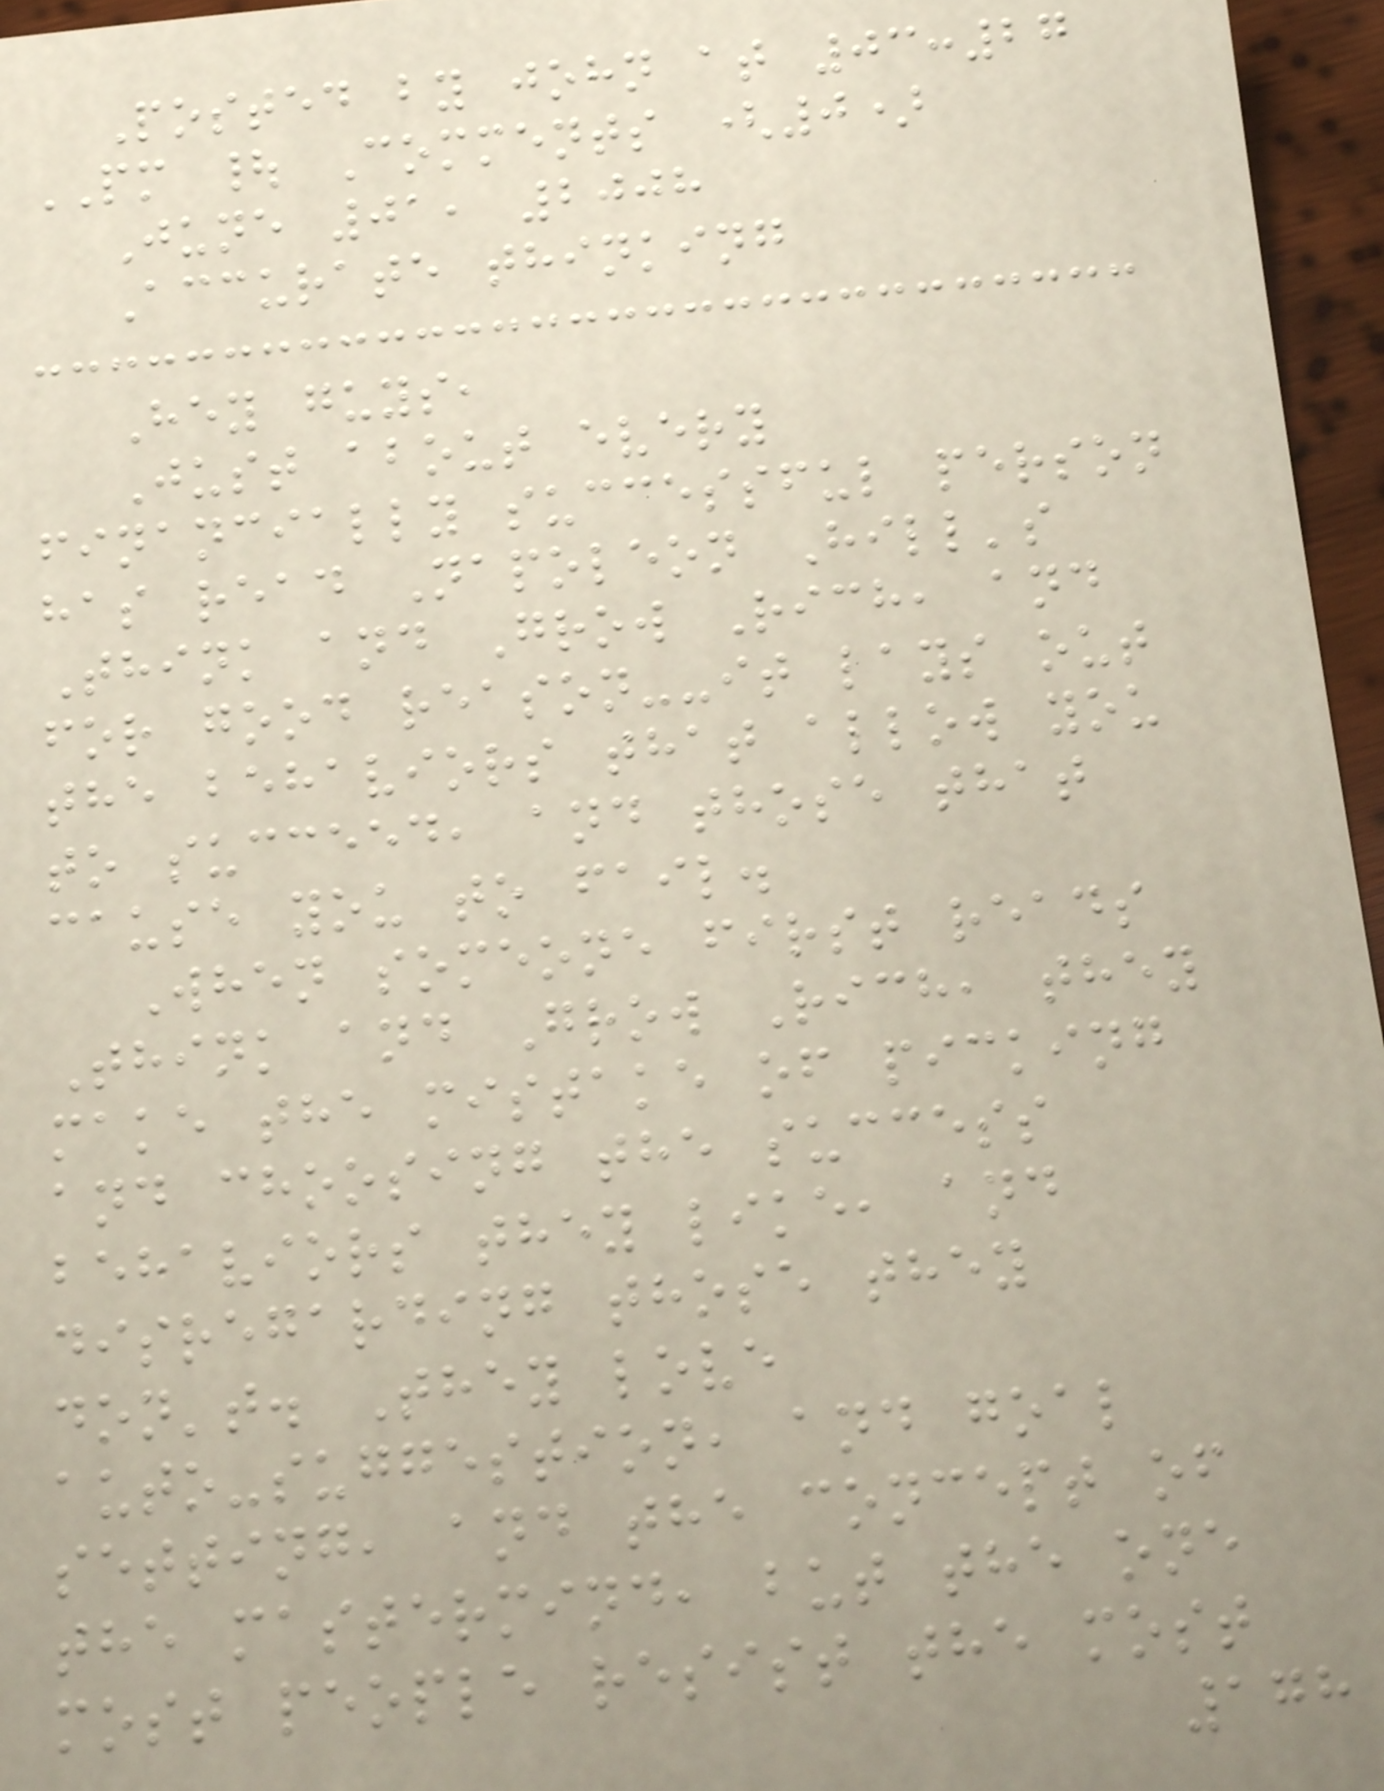Posted by john at 03:27
PM | Comments (0)
June 01, 2008
Accurate thinking
Hey guys,
Just about every
financially successful person
has read Napoleon Hill's
Think and Grow Rich, and
for good reason--it lays out
the behaviors that allow you
to succeed, and those that
cause you to fail.
When someone first reads
Think and Grow Rich, they
make the mistake of picking
and choosing the success
behaviors they like, and
disregarding those they
don't. They love
auto-suggestion, and goal
setting, and the concept of
the mastermind, but the one
most people resist the most
178
